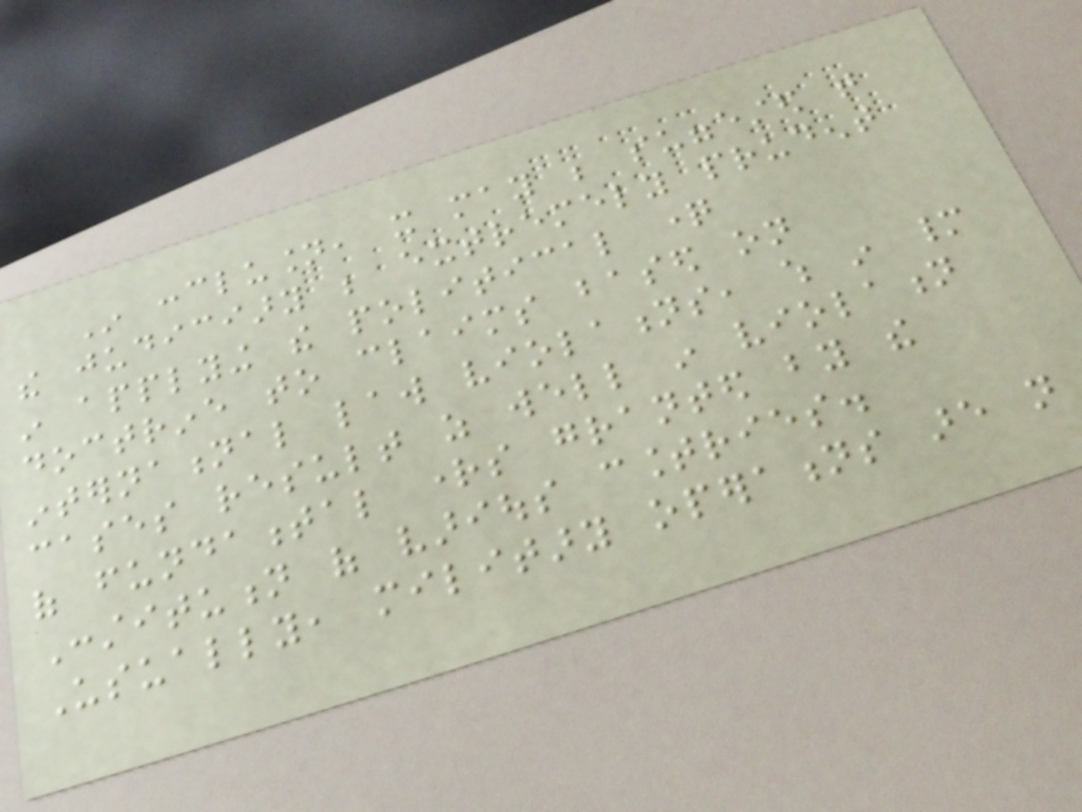In conclusion, it may be suggested that
the judiciary be extremely prudent
in applying the political question
doctrine to claims based on
international law violations, which in many
cases result as well in violation
of fundamental rights granted by the
Constitution of various countries.
Usually, military operations are not
